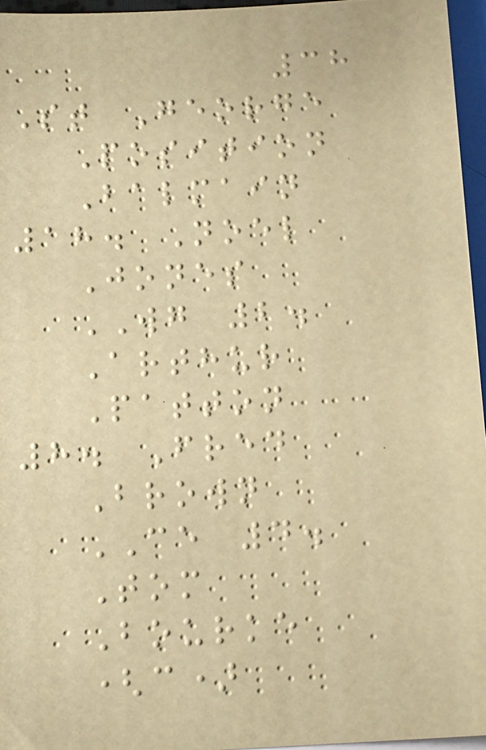38
St George
Position
Balmain
18. Noel
Jones
WG 2.
Arthur
Patton
8. Fred
Brown
CE 4.
Tom
Bourke
(c)
